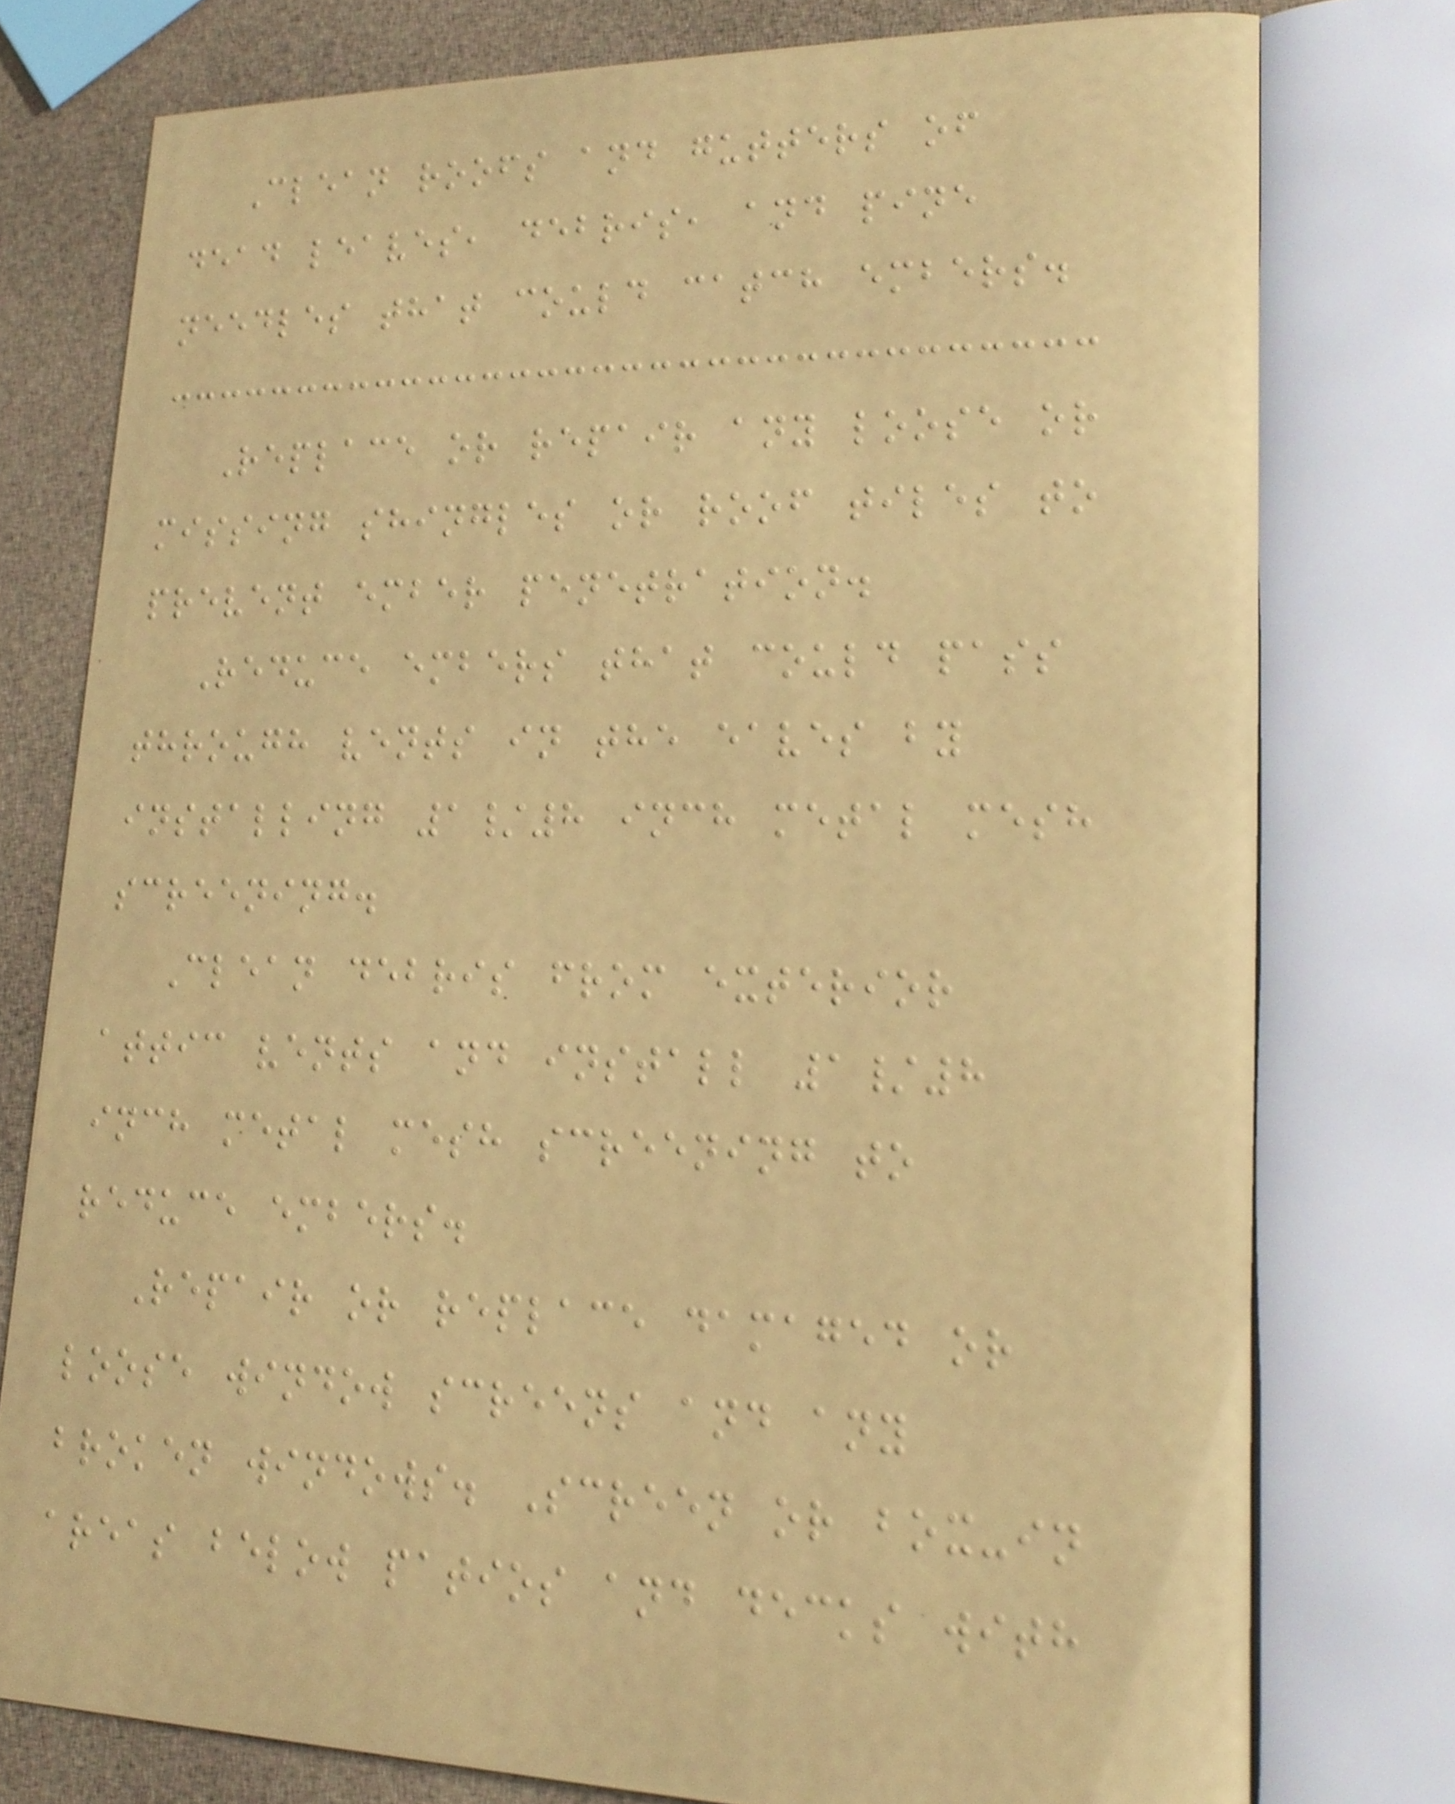Clean roofs and gutters of
dead leaves, debris, and pine
needles that could catch embers.
Replace or repair any loose or
missing shingles or roof tiles to
prevent ember penetration.
Reduce embers that could pass
through vents in the eaves by
installing 1/8 inch metal mesh
screening.
Clean debris from exterior
attic vents and install 1/8
inch metal mesh screening to
reduce embers.
Repair or replace damaged or
loose window screens and any
broken windows. Screen or box-in
areas below patios and decks with
